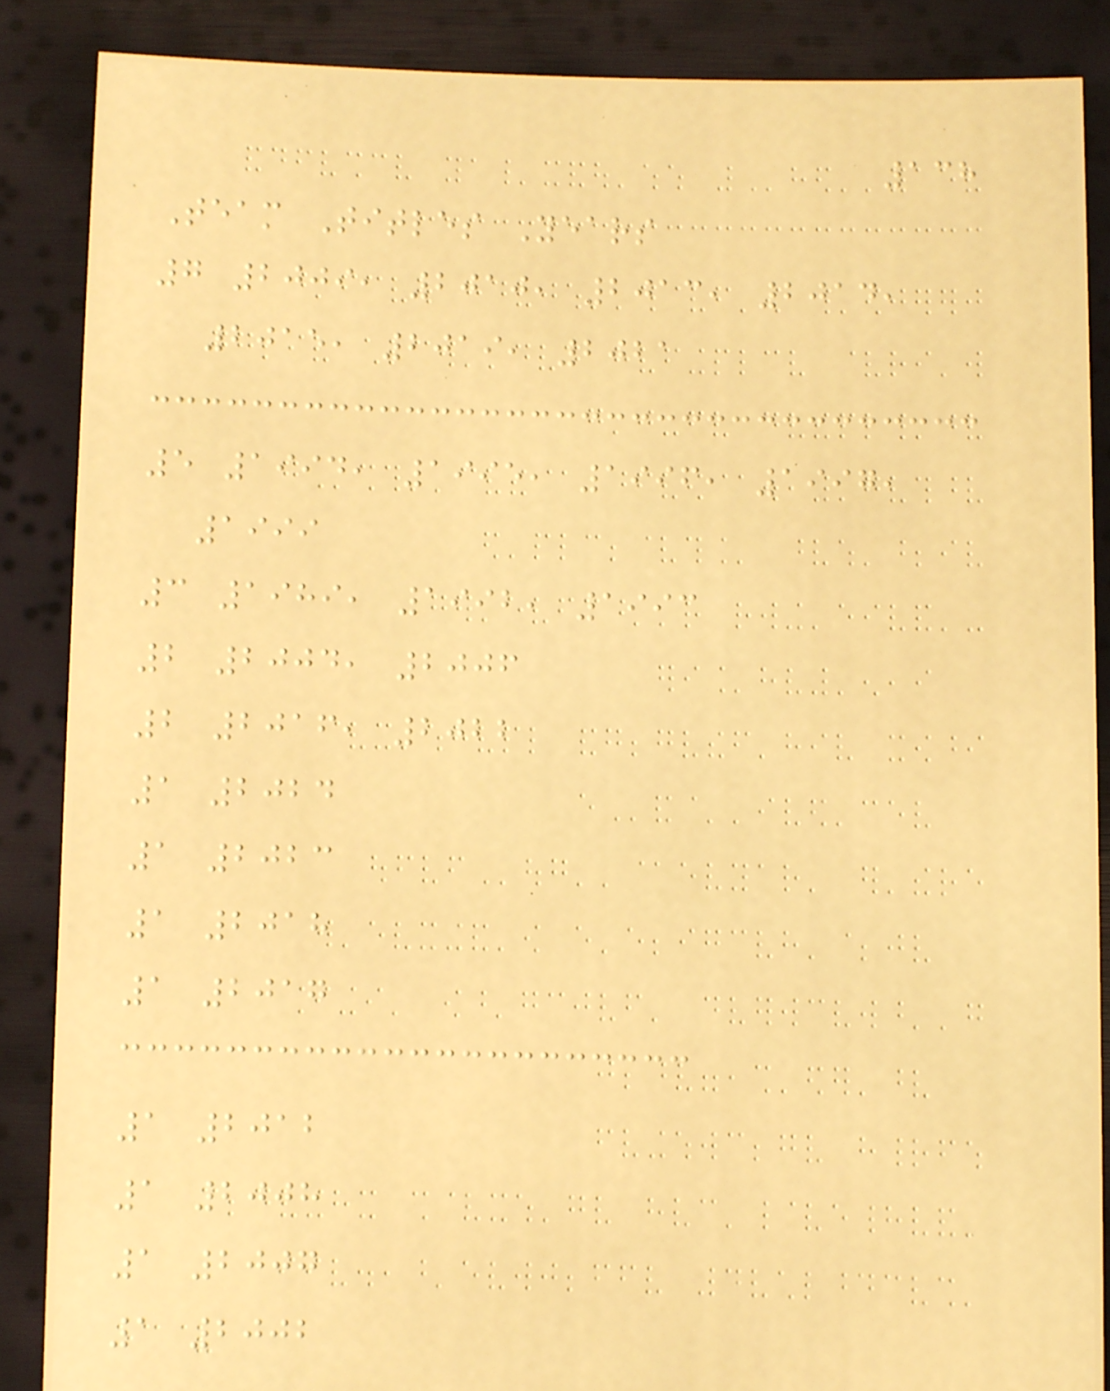138
Team Titles Years
7 2009, 2010, 2013, 2014,
2015, 2019, 2021
5 1994, 1995, 1996, 1997,
1999
3 1989, 1992, 1993
2 2004, 2006
2 2016, 2022
1 2024
1 2023
1 2018
1 2017
1 2012
1 2008
1 2007
1 2002
